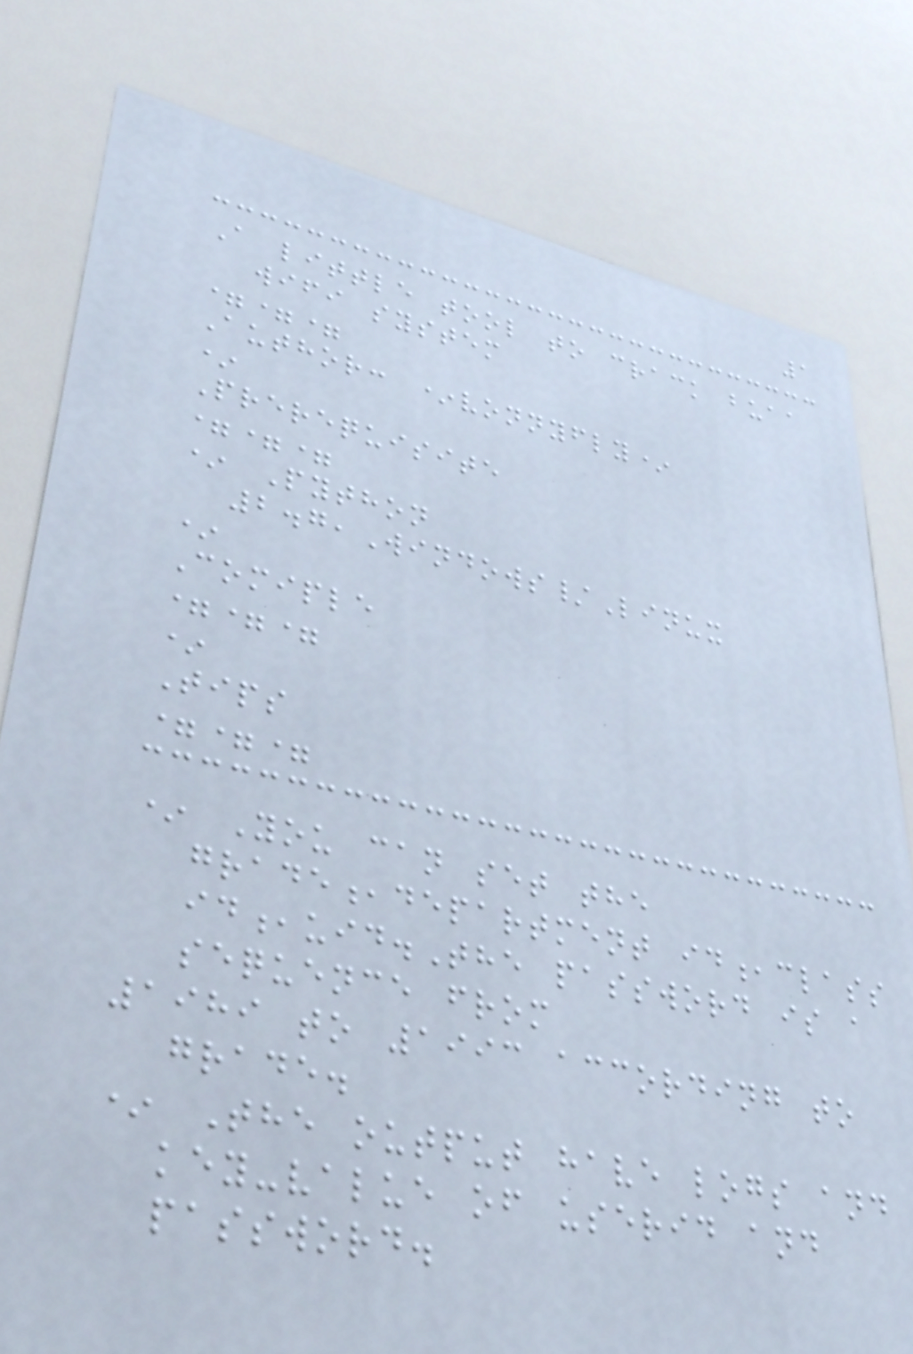1
A little tool to crack buaa
wifi system
===
Author: *vonnyfly*
*
Prerequisite
===
* Python
2.7,Windows/Linux
*
Comiple
===
*
Tips
===
* You can set the
grade,department id,class
id,uid.The password is a
sequence from
1989 to 1993 according to
grade.
* The output have logs and
key-value of userid and
password.
